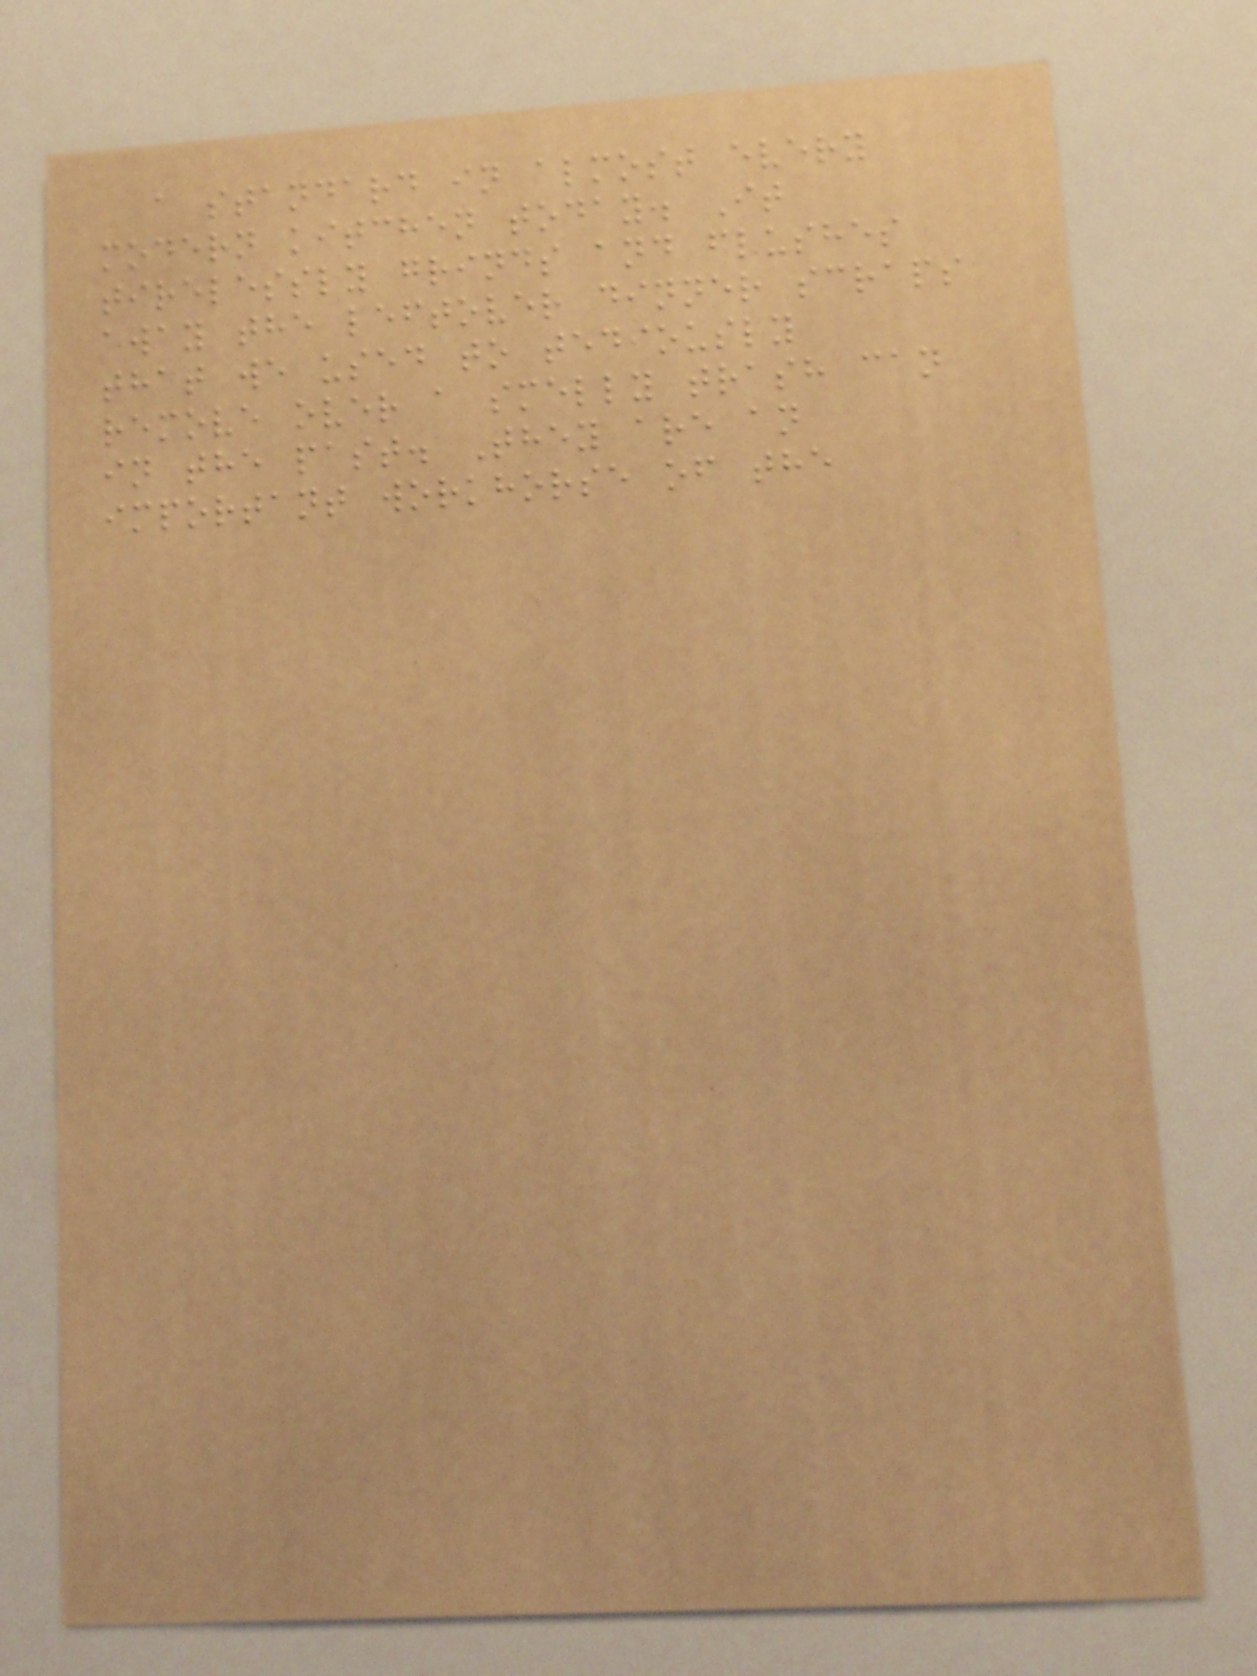a standard in almost every
modern kitchen today. It
tirelessly grinds and flushes
away the leftover dinner scraps
that we used to tediously
remove over a smelly trash can
in the past. They are an
important workhorse of the
